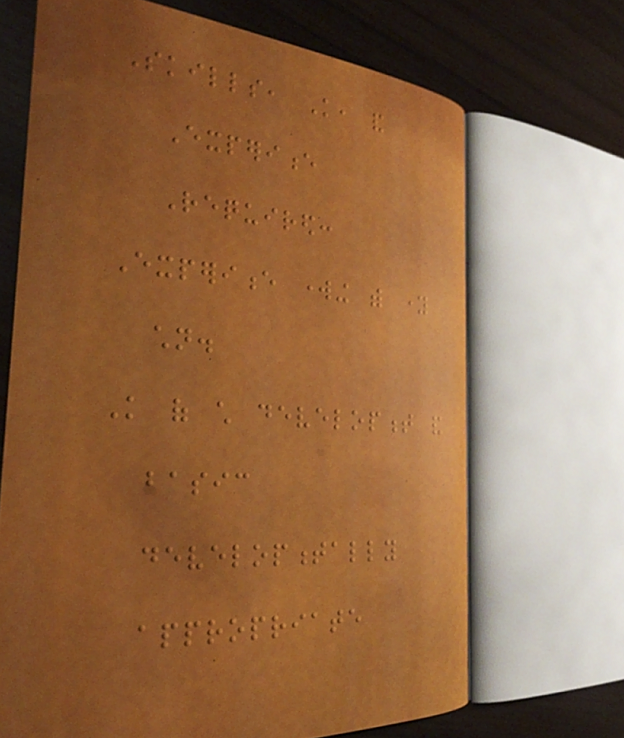Skills, Knowledge, and
Experience
Required:
Experience working with young
children.
Knowledge of child development and
basic
developmentally
appropriate
